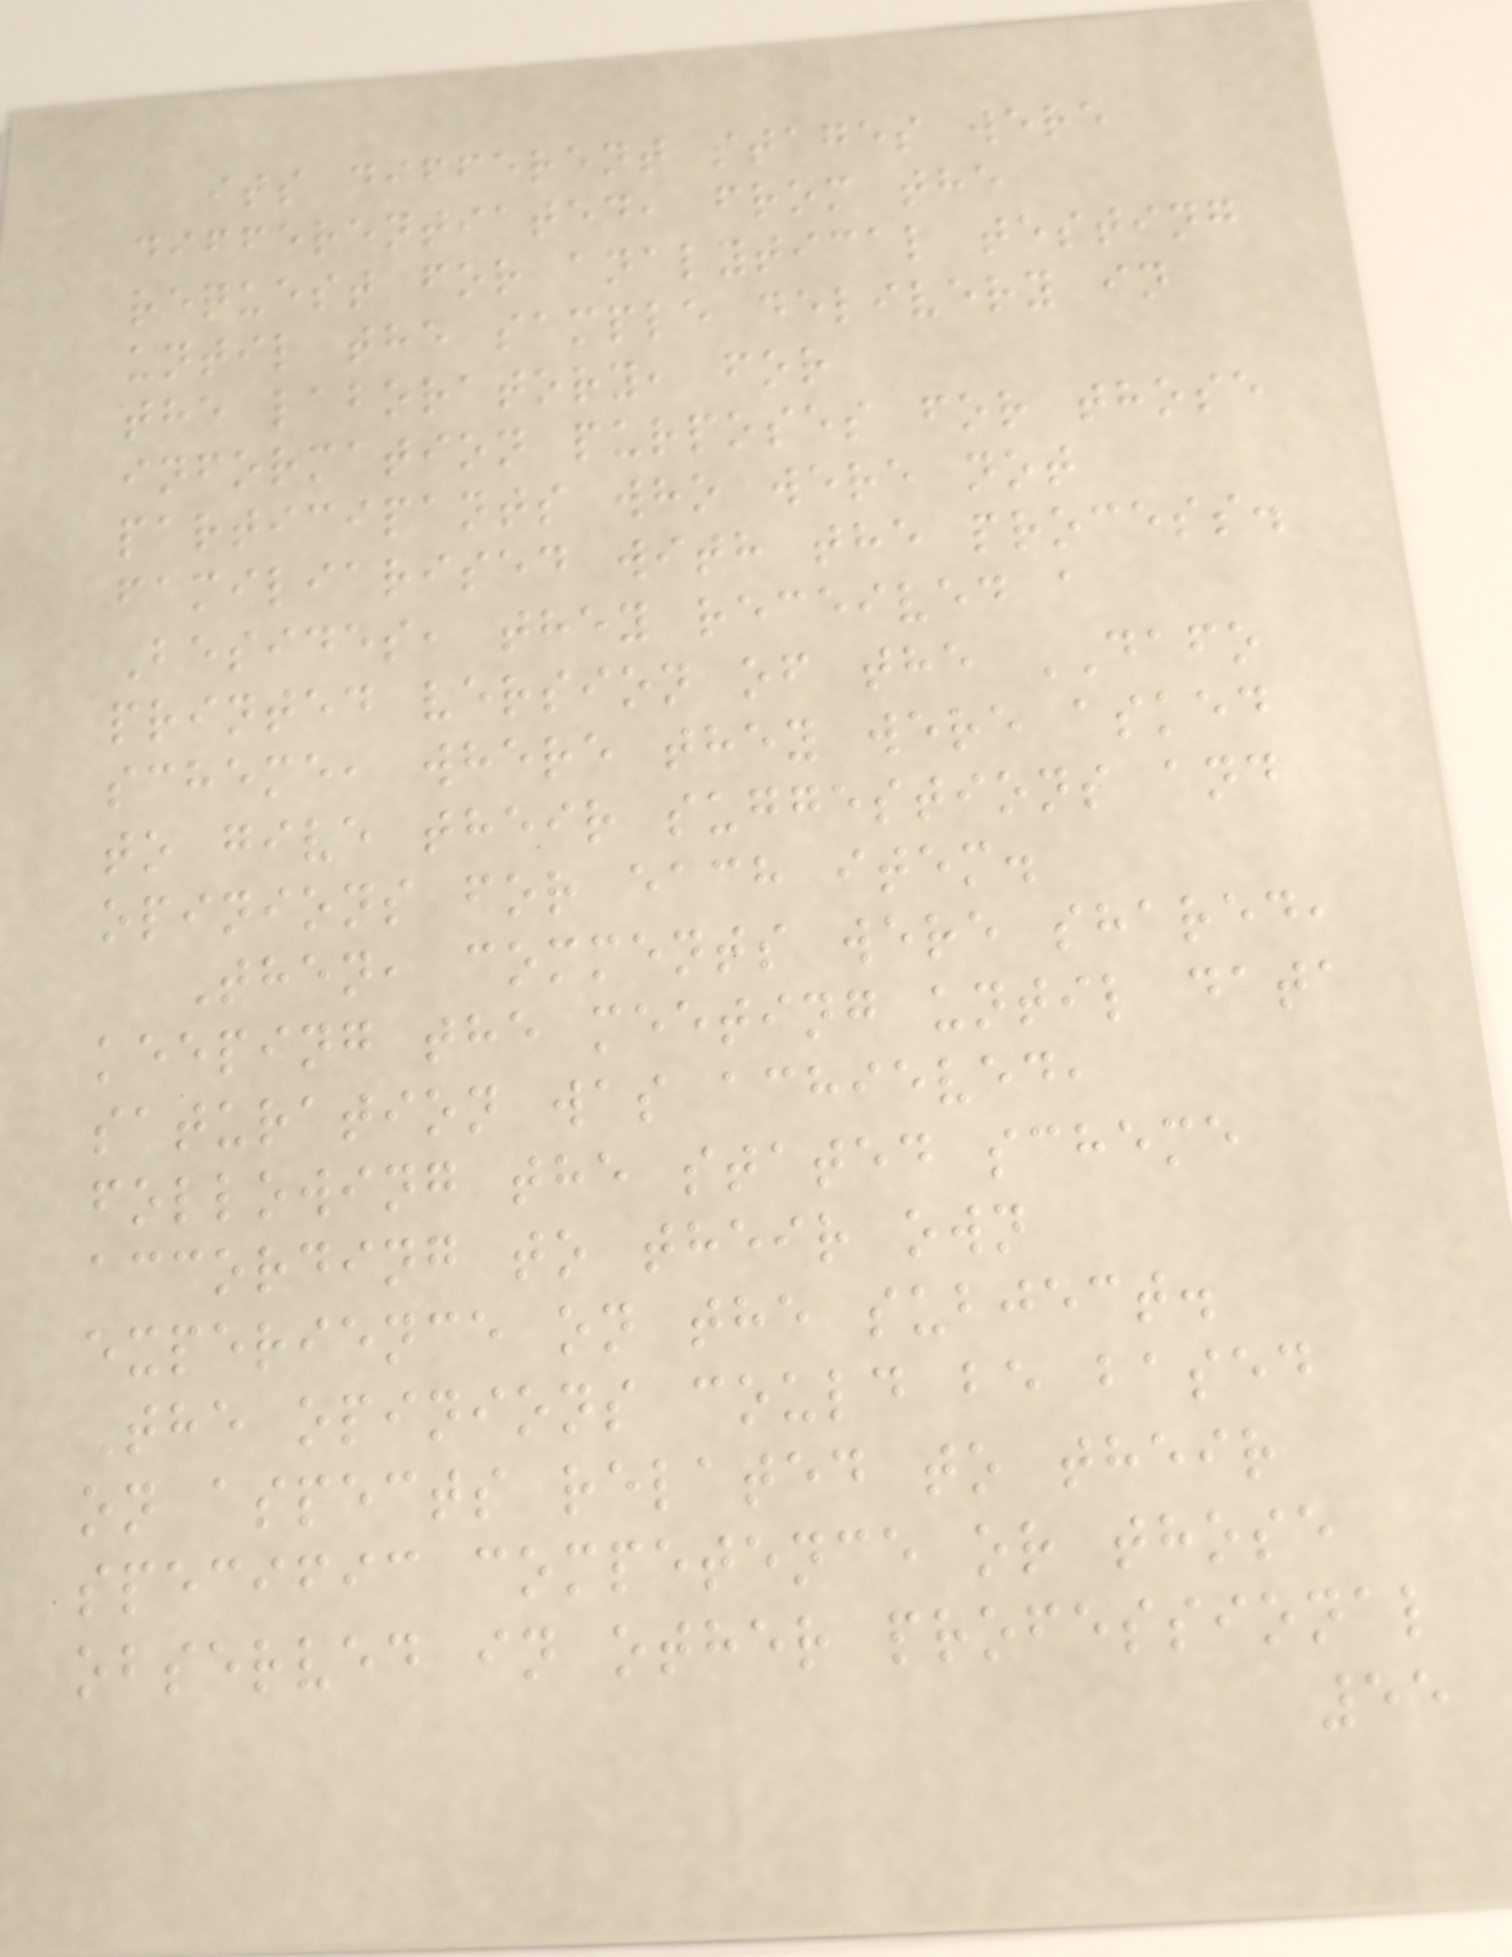its different stages were
differentiated, from the
request for analytical testing
until the sample delivery in
the laboratory, for
information purposes for those
participants who were not
familiarised with the process.
Besides, they received a
printed version of the DAFO
scheme, where they were asked
to give their suggestions and
opinions for each item.
Then, comments were shared,
keeping the meeting until data
saturation was achieved,
following the stated scheme
according to their own
experience on the subject.
The opinions could be based
on aspects related to their
specific competence or those
observed in other professional
55
